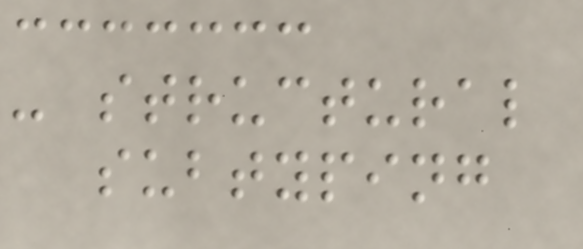- structural
subtyping
